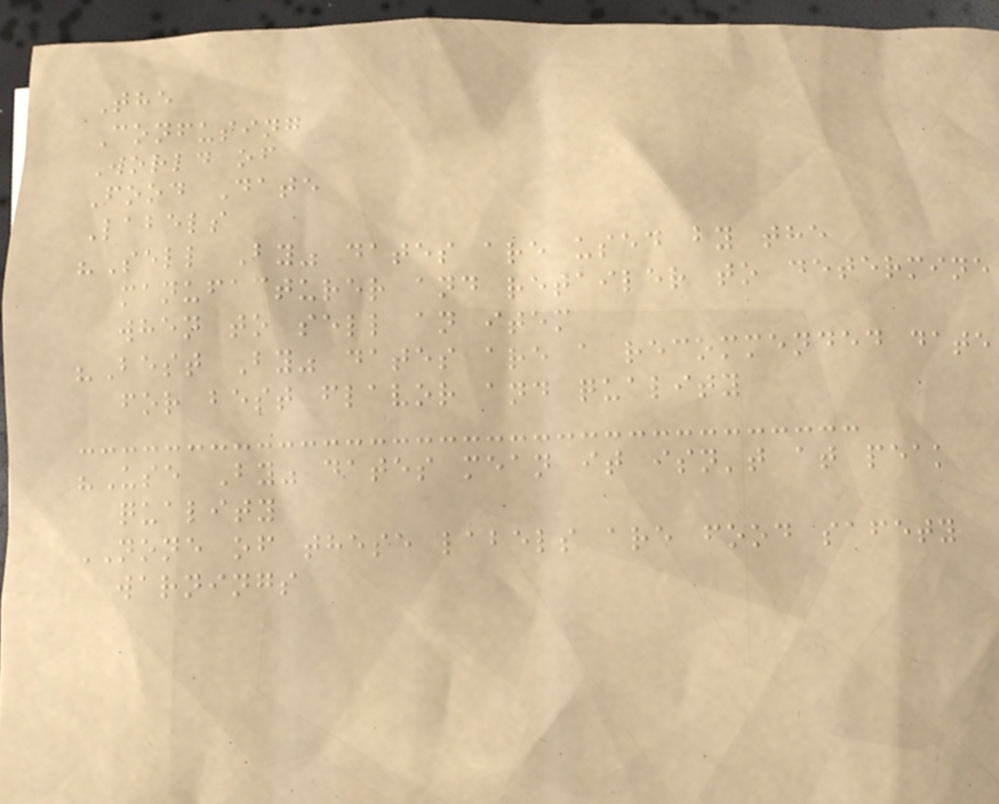The
Confusing
World of
Food Date
Labels
"Sell By" dates are used by the
manufacturer and retailer to determine
when to sell an item
"Best By" dates are a recommended date
for best flavor and quality
"Use By" dates mean it isn't at peak
quality
NONE of these labels are food safety
warnings
